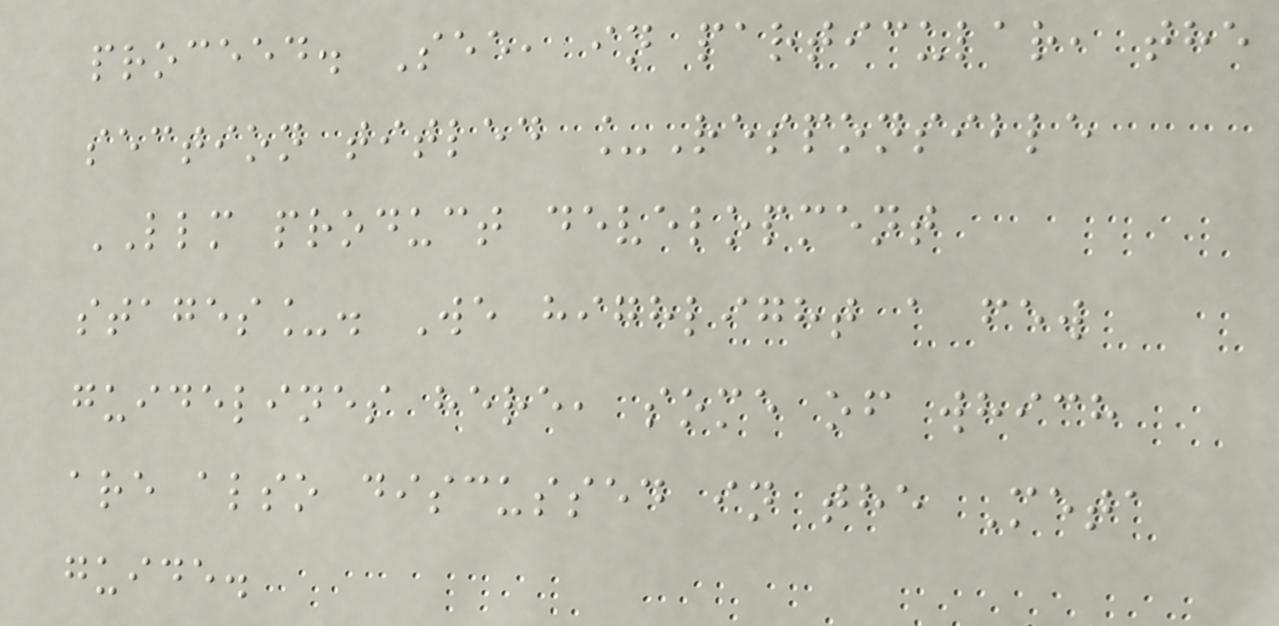proceed. See, in particular, the
section titled _Responsible
LLM product development
stages_. We highlight a few
guidelines here, some of which
are also discussed in the Meta
guide.
